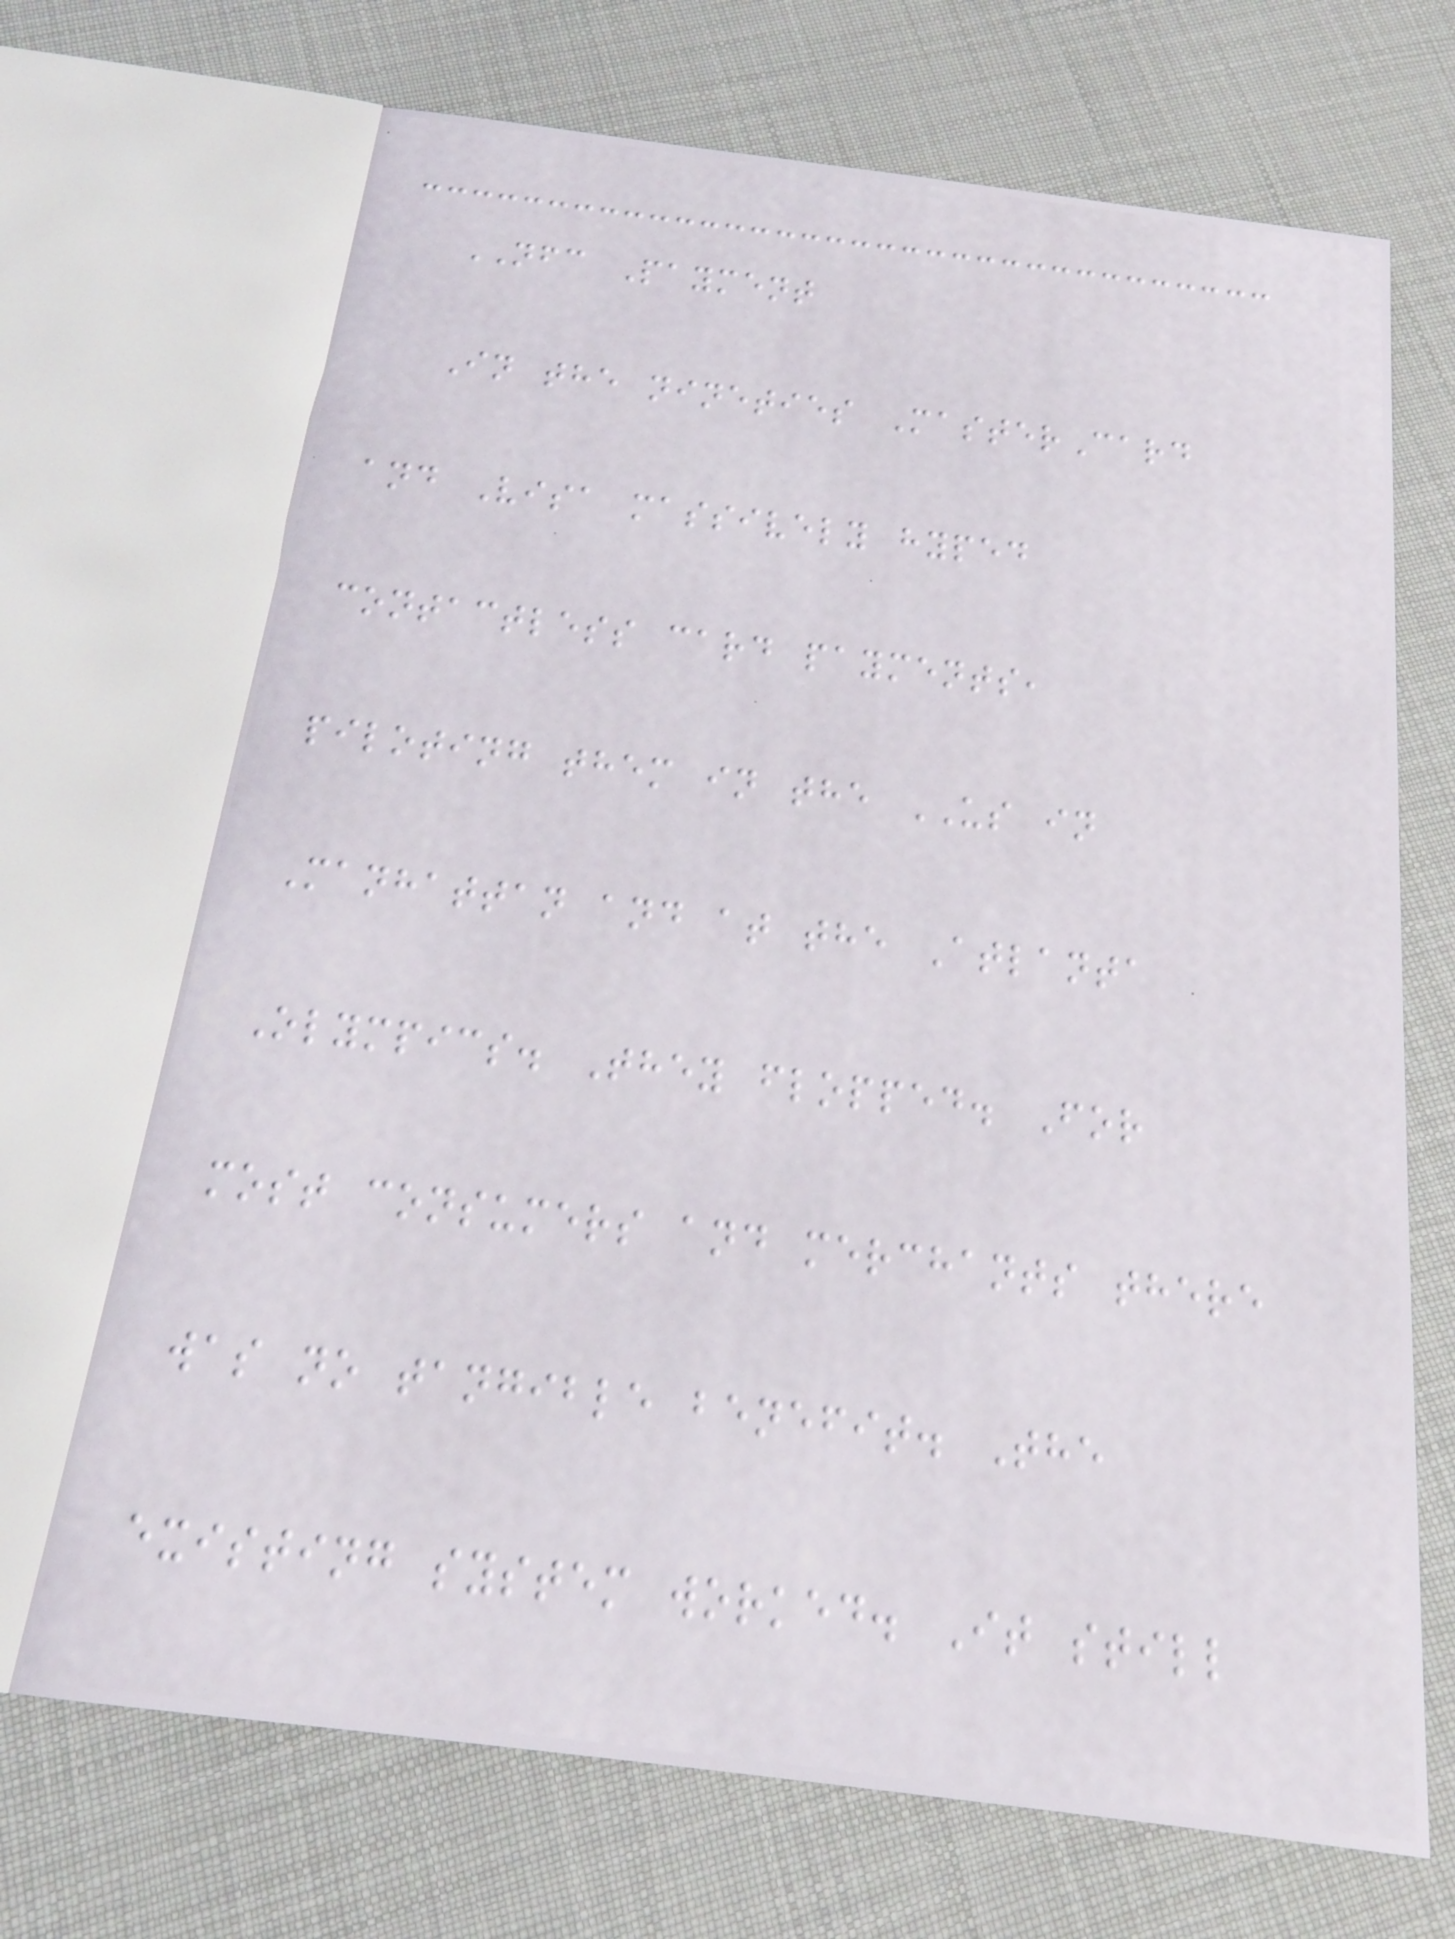NFC Payment
In the nineties MasterCard
and Visa massively hyped
contactless card payments,
piloting them in the US in
Manhattan and at the Atlanta
Olympics. They flopped. For
most consumers and merchants there
was no tangible benefit. The
existing system worked. It still
